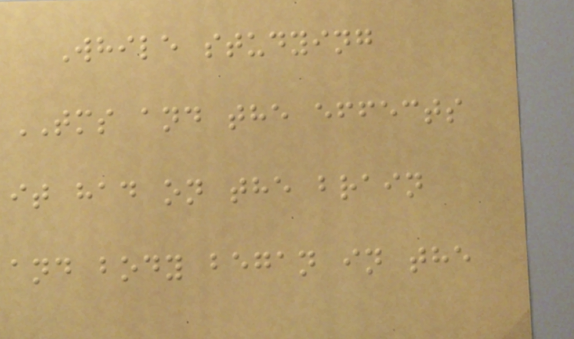While studying
TMS and the effects
it had on the brain
and body began in the
